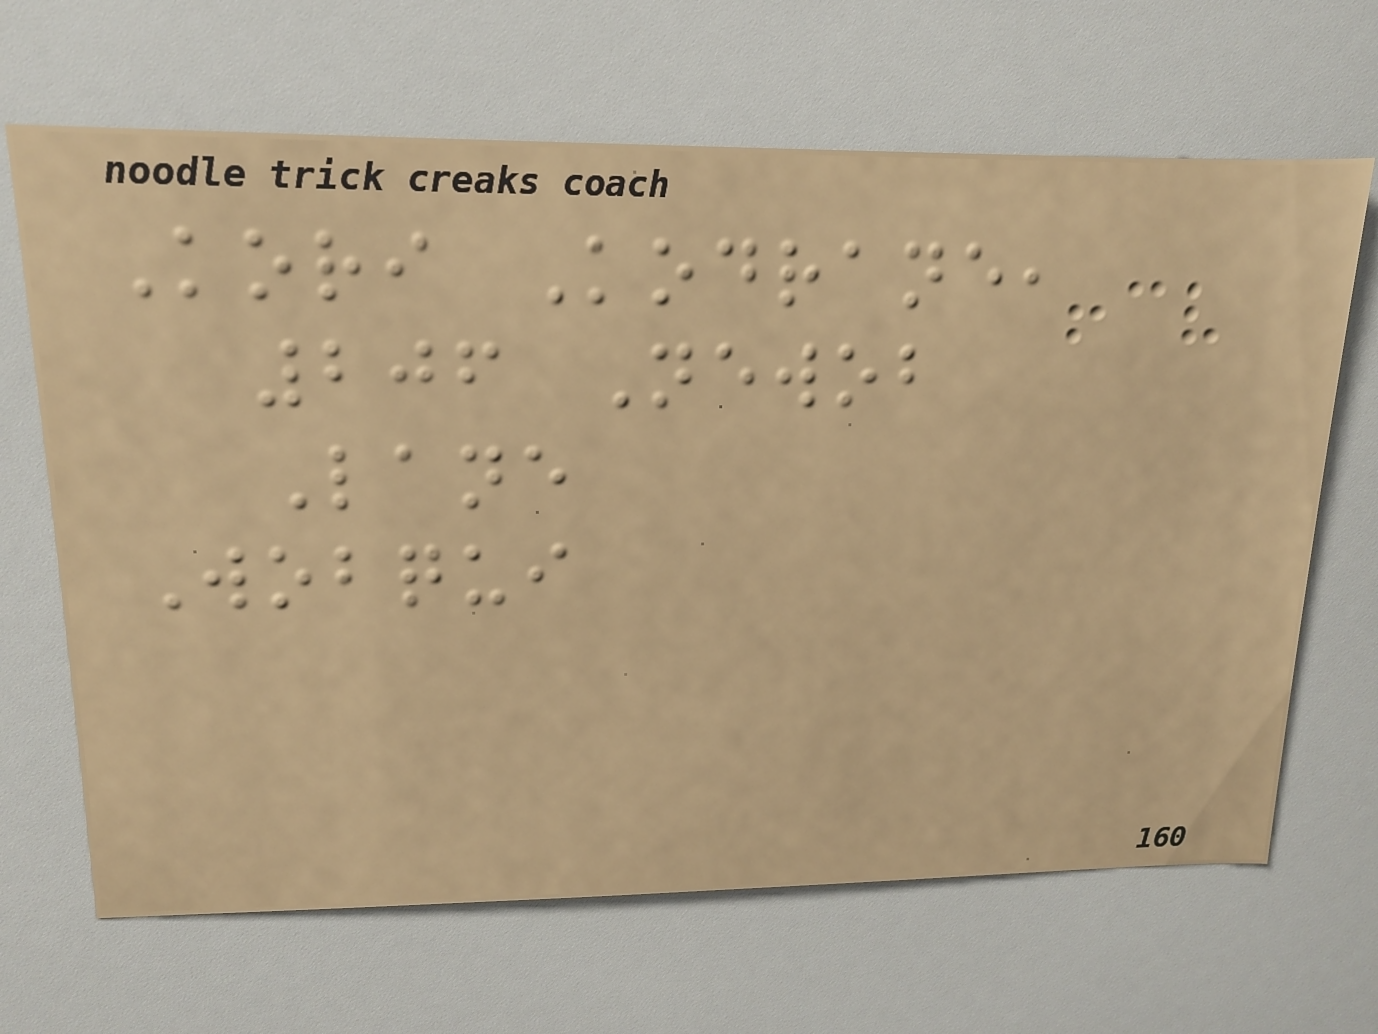Kori Kodrane,
206 Newob
Lane
Wobqui
